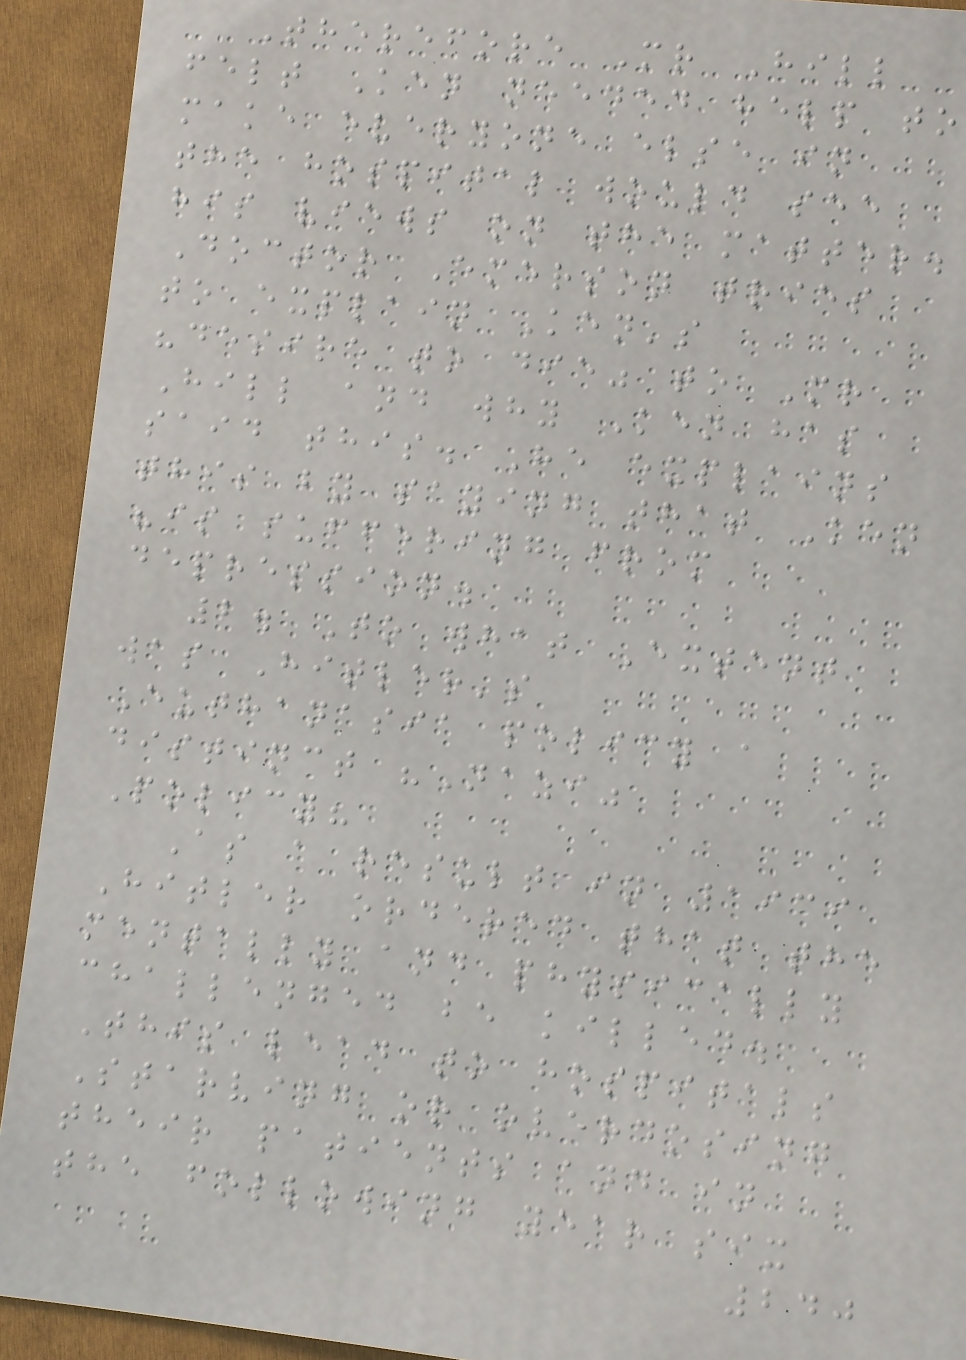Therefore Mr Hill
felt Ken needed help to
make everyone else in
the hospital would see
his views on the matter.
Doctor Emerson tries
to explain Ken's
"desire to die" to Mr
Hill and why Ken has
said this. He explains
this by saying that Ken
"is suffering from
depression.
2. To what Extent
was Hitler's
Euthanasia policy a
distinct "Nazi"
Policy?
As a result in 1939
Hitler ordered that the
mentally and physically
challenged be killed.
This lead to hospitals
Starving or overdosing
their patients and in
the following year six
240
